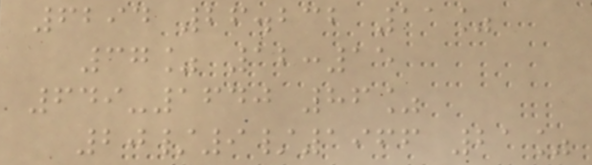6294 26.232 11%
37% 12:15
649-1640 86%
20/9/1966 21%
